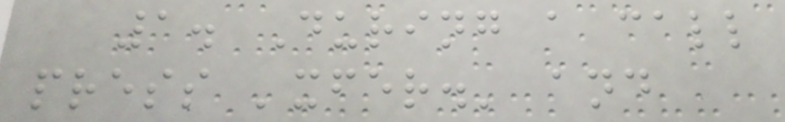1. During a call
press 'xfer.' and
